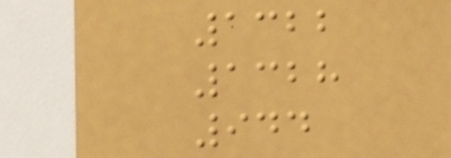1322
1328
944
